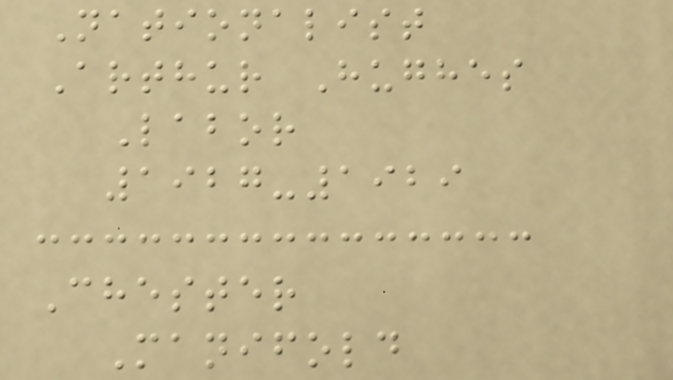Nationalist
Arthur Hughes
Labor
1927-1929
Chester
Manifold
